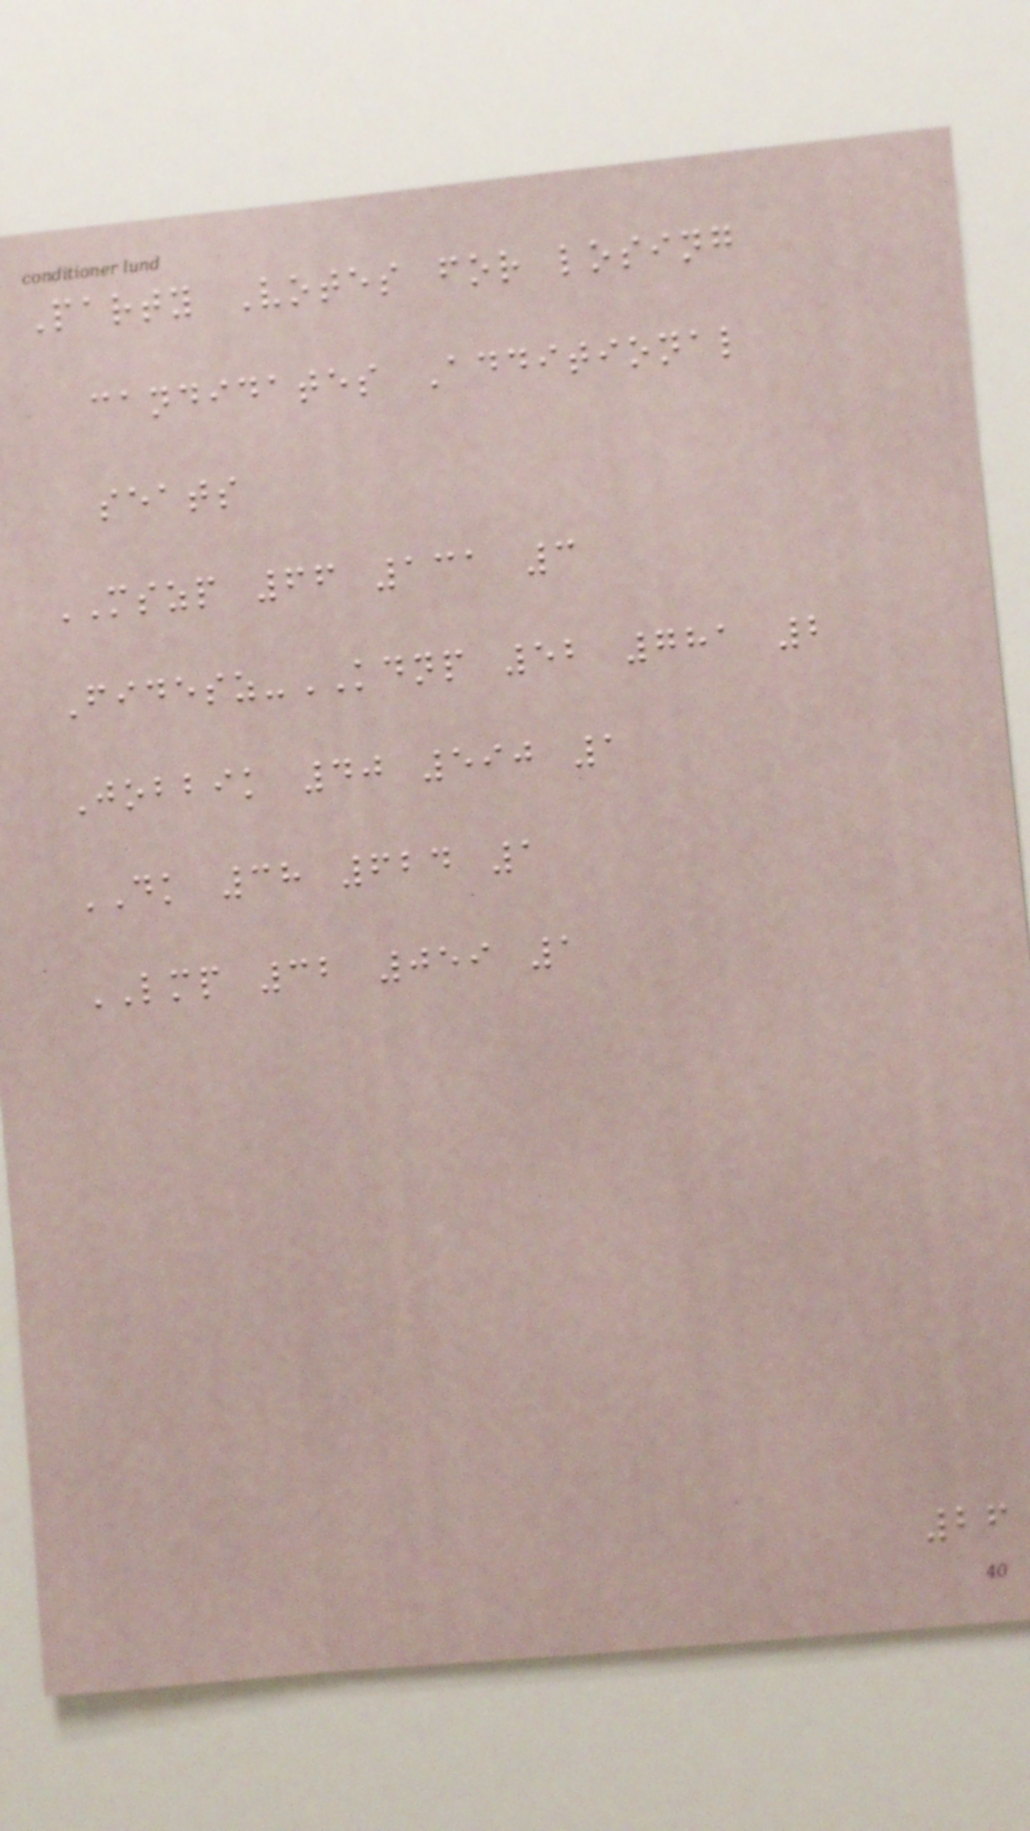Party Votes for losing
candidates Additional
seats
MSZP 66 131 3
Fidesz-KDNP 52 781 2
Jobbik 40 590 1
DK 38 624 1
LMP 32 059 1
26
